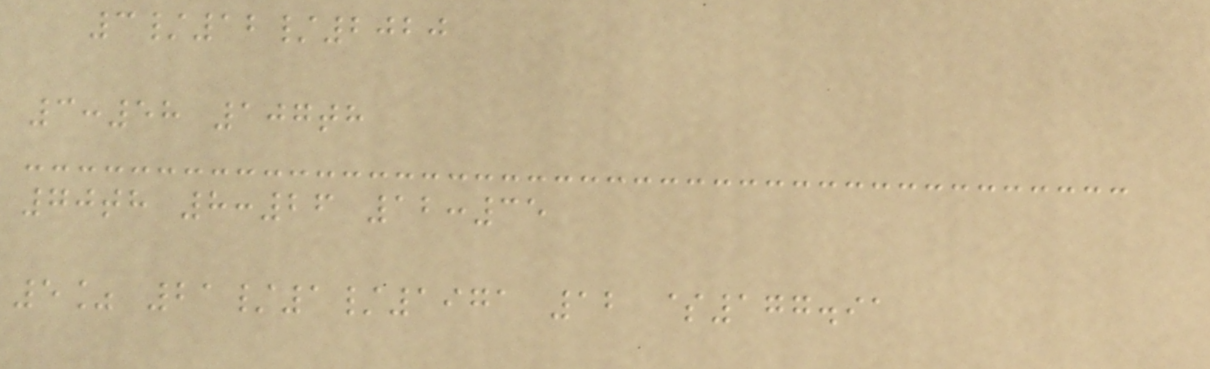3/12/2020
3:58 107th
70th 8:26 12:35
5% 21/1/1971 12 $177.91
